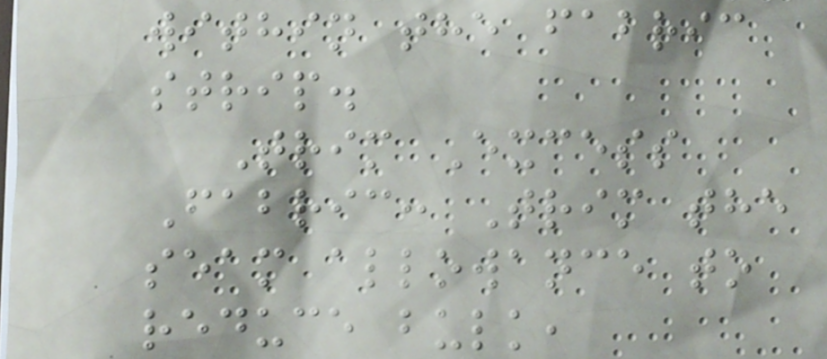within the fabric
strip.
Trim Excess
Fabric: Trim the
seam allowance to
reduce bulk,
